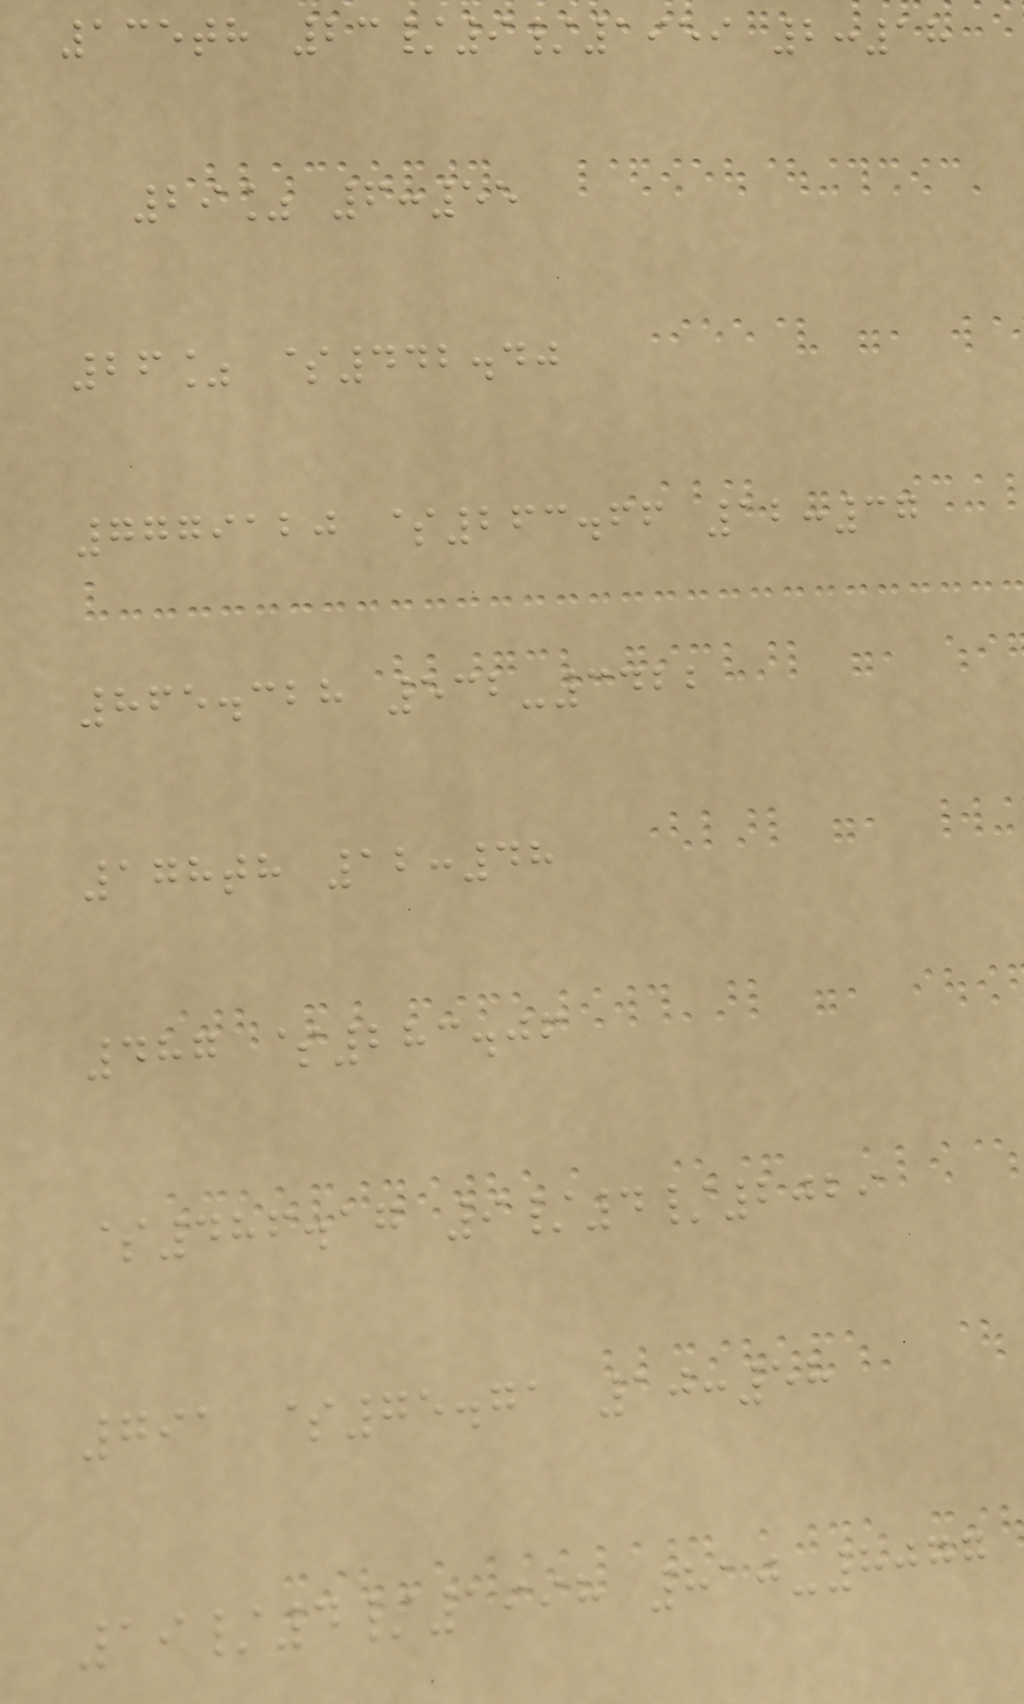135th 23/9/1959 2:18
29% 6:55
26% $442.40
7779120 $263.66 12:37
865.328 532-3422
178th 12:48
487 $283.06
$486.17 9/4/2029
791 $75.71 10:58
19/4/1998 810-8077
